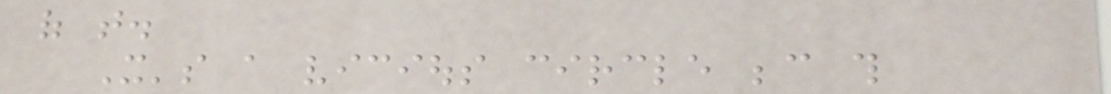of that.
It's a vicious circle because this
